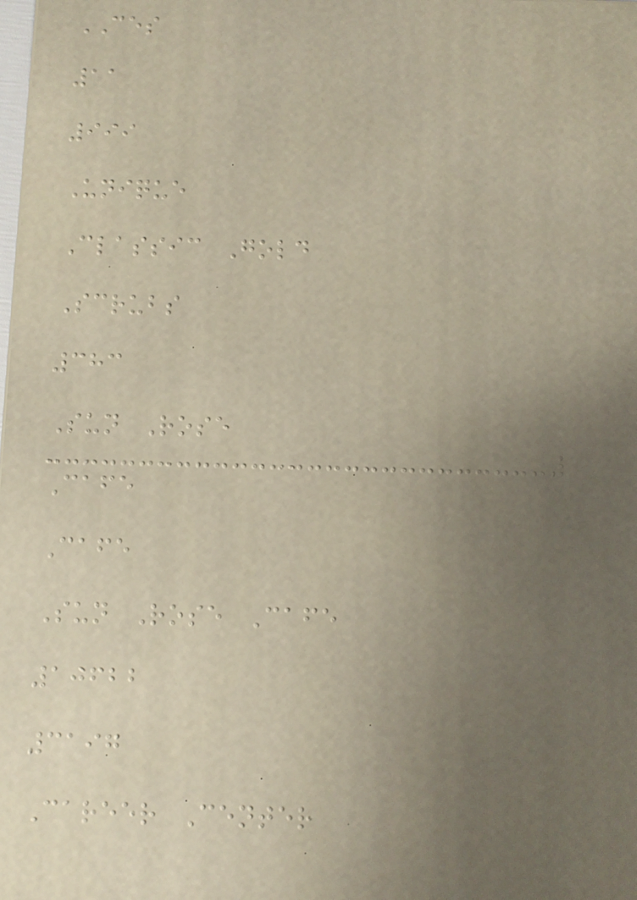CES
11
999
Unique
Classic Gold
Scrubs
383
Sun Rose
Cafe
Cafe
Sun Rose Cafe
10622
3197
Career Center
